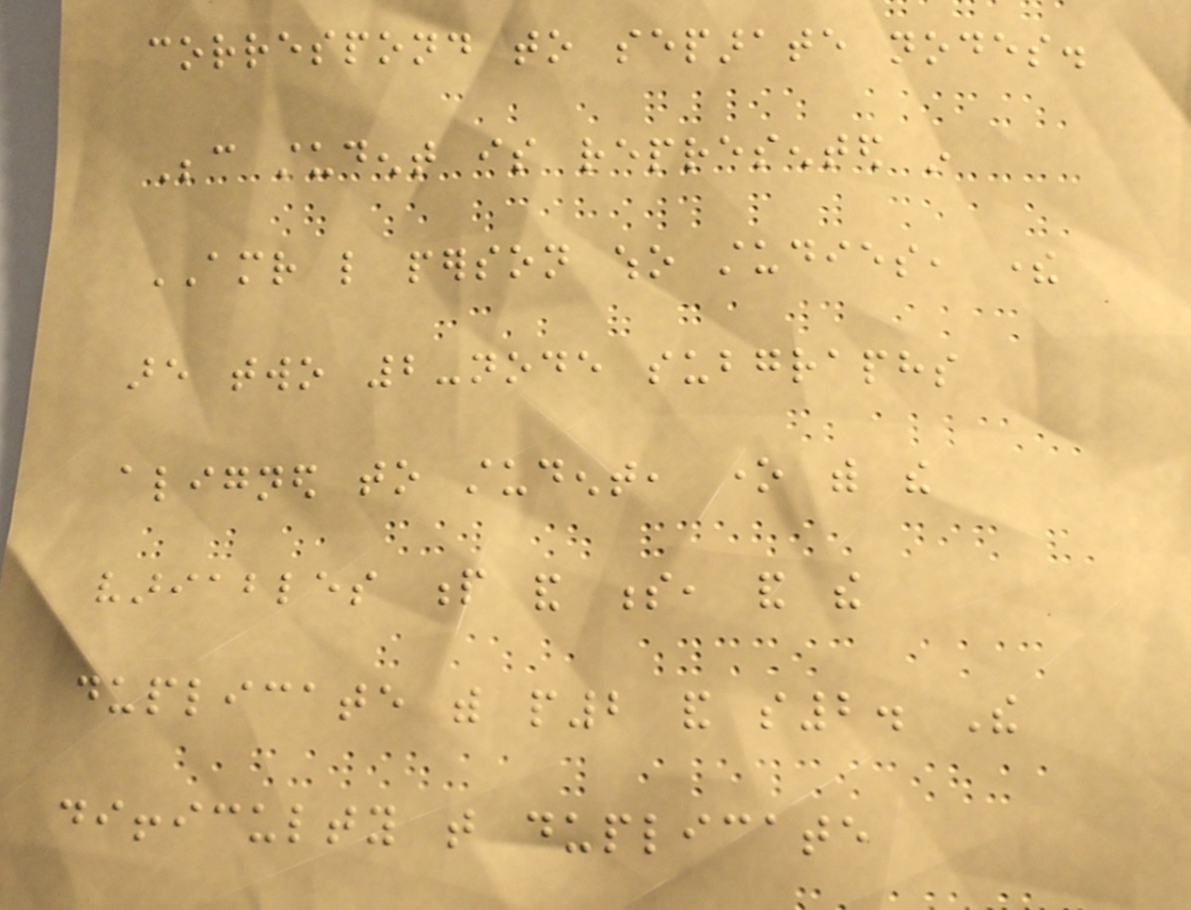correspond to separate nodes.
Because student is represented in
AMR like person who studies, there
are two 2-node subgraphs
aligned to student, one with the
variables p and s, and the
duplicate with p2 and s2. The
difficulty that duplicate
